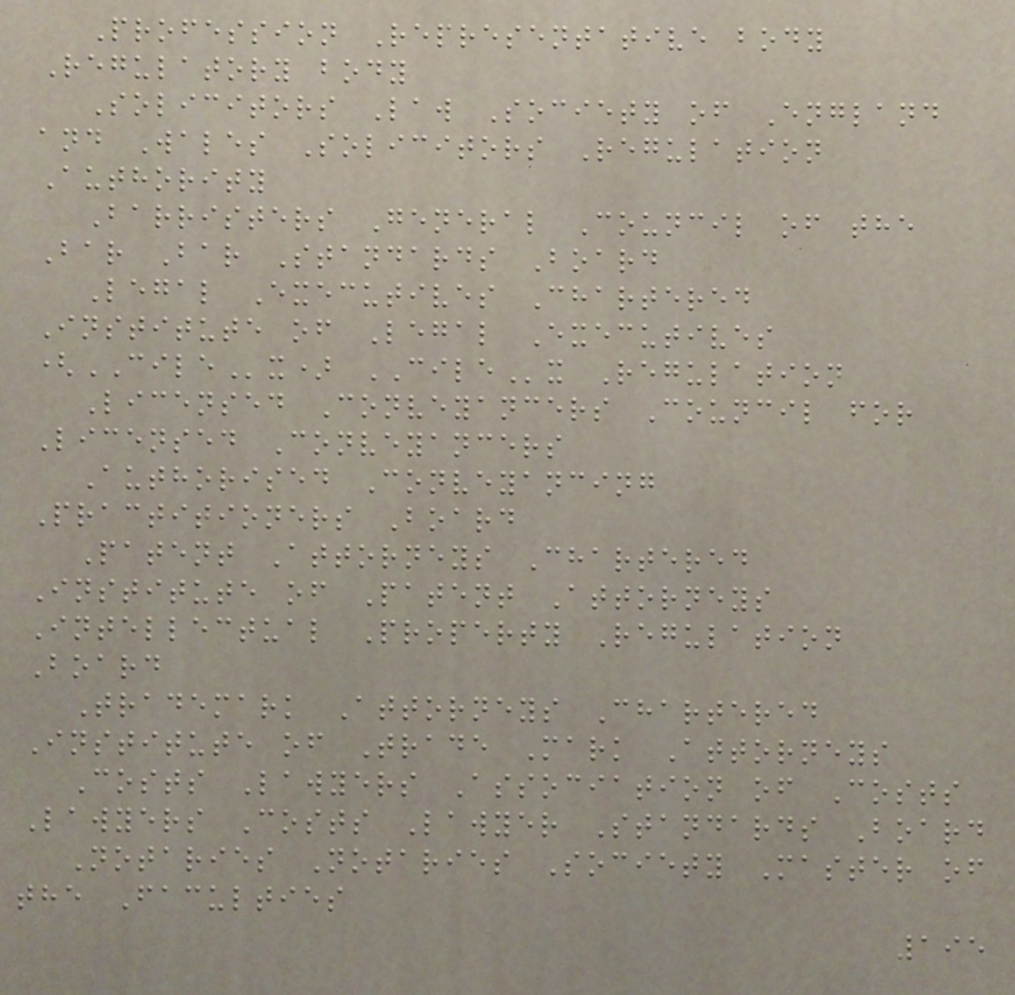Profession Representative body
Regulatory body
Solicitors Law Society of England
and Wales Solicitors Regulation
Authority
Barristers General Council of the
Bar Bar Standards Board
Legal Executives Chartered
Institute of Legal Executives
(CILEx) CILEx Regulation
Licensed Conveyancers Council for
Licensed Conveyancers
Authorised Conveyancing
Practitioners Board
Patent Attorneys Chartered
Institute of Patent Attorneys
Intellectual Property Regulation
Board
Trademark Attorneys Chartered
Institute of Trade Mark Attorneys
Costs Lawyers Association of Costs
Lawyers Costs Lawyer Standards Board
Notaries Notaries Society Master of
the Faculties
195
